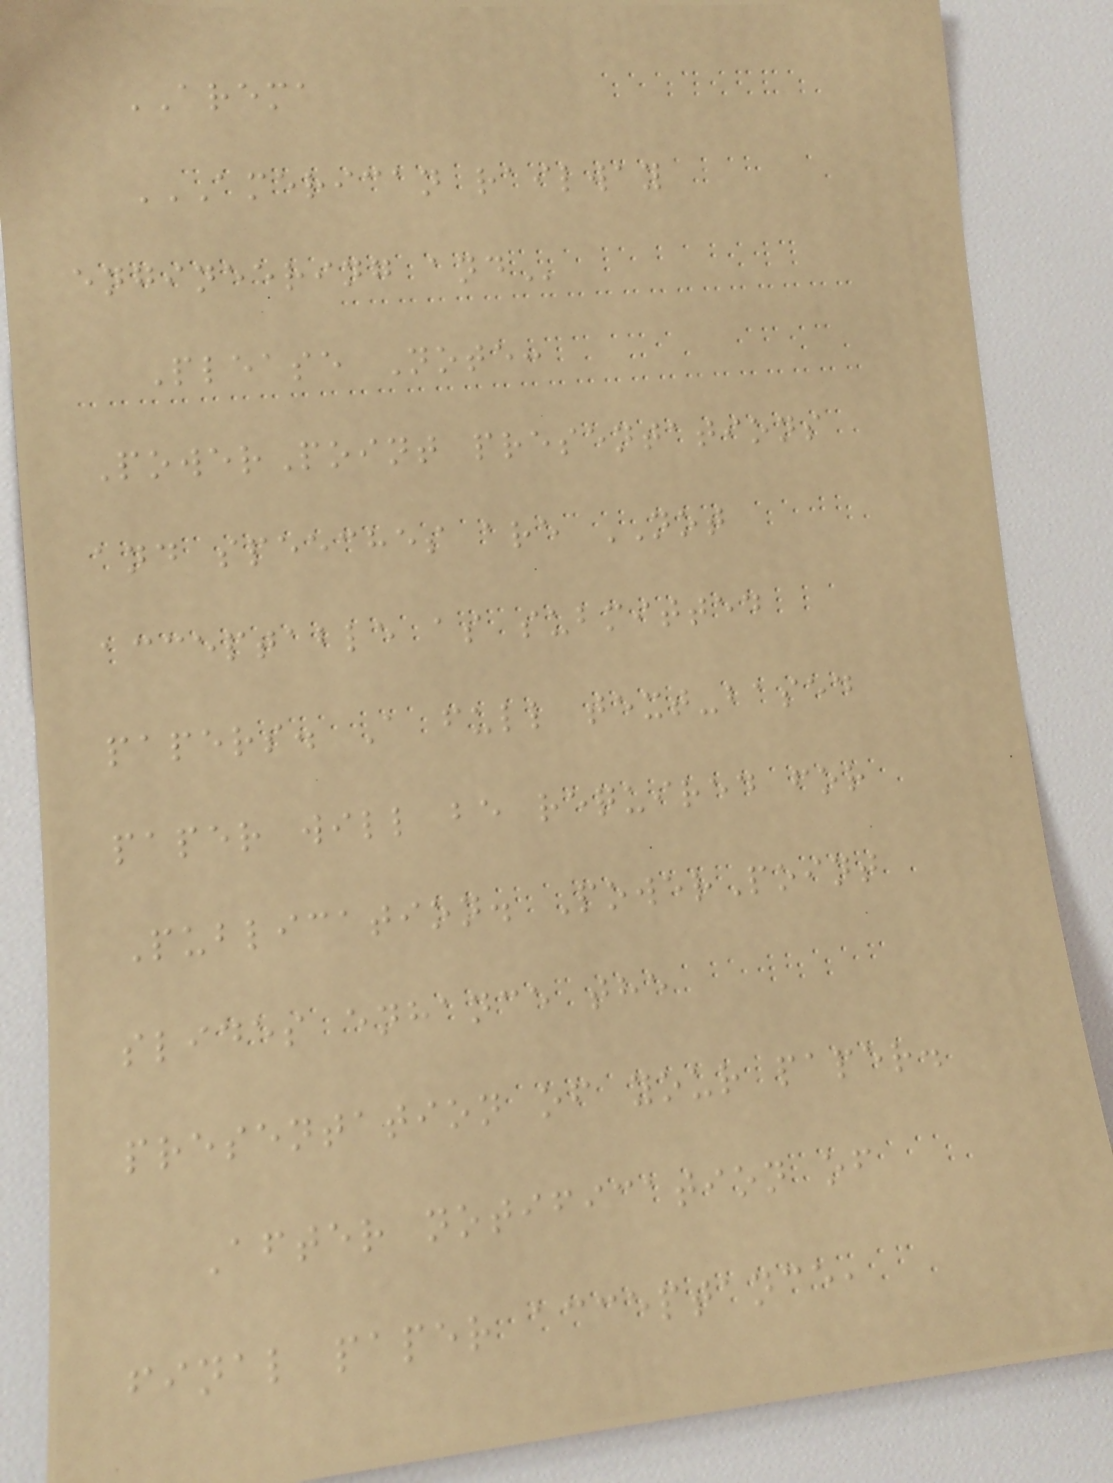AREMA
AMERICAN RAILWAY
ENGINEERING AND
Please Note:
PowerPoint presentations
and speeches are NOT
acceptable as submitted
papers. A full text-based
paper will be required for
Publication. PowerPoint
slides enhance the
presentation of your paper.
After notification of
final paper acceptance,
